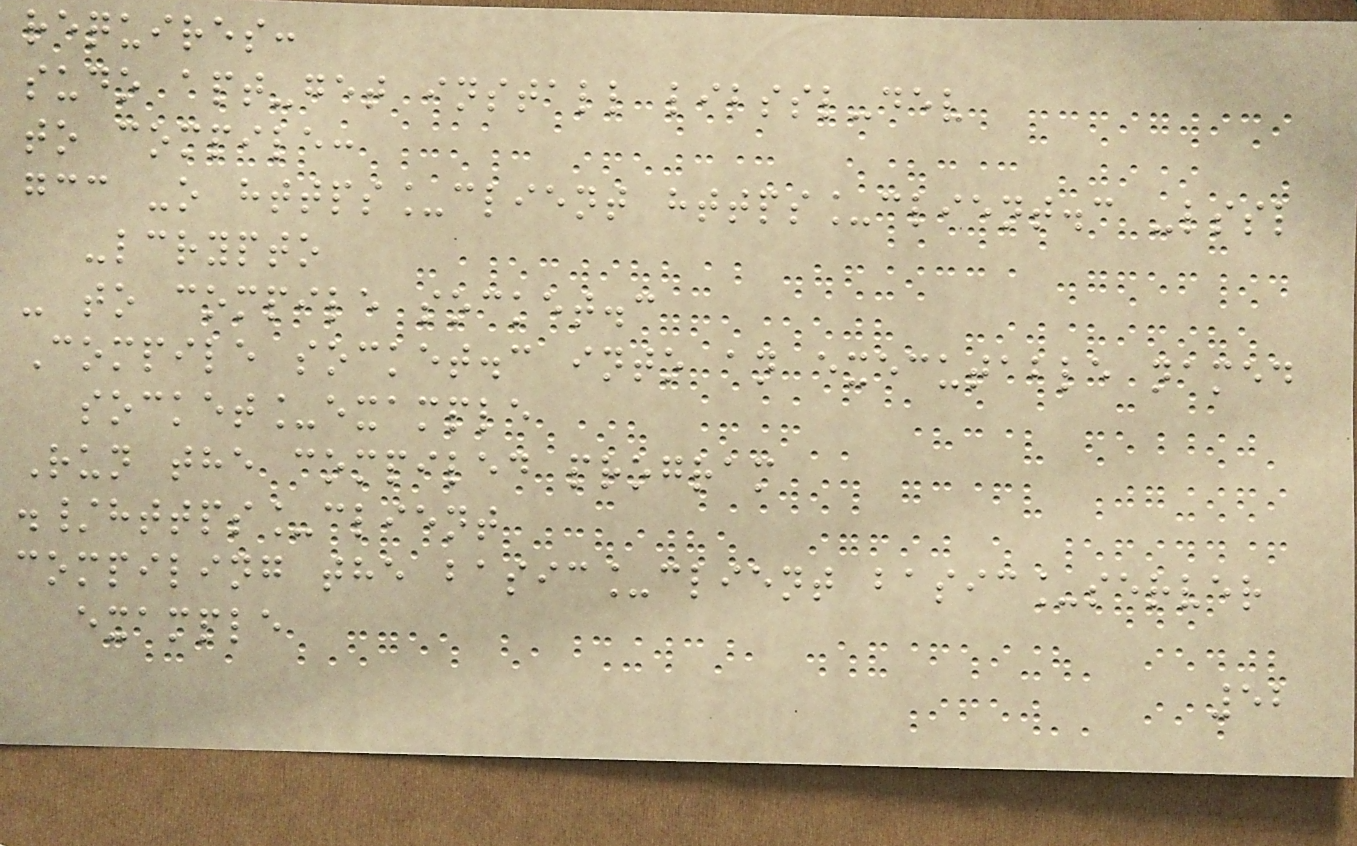requires:
sudo apt-get install libssl-dev
to compile:
gcc -o https_client https_client.c -lssl
-lcrypto
- to compile socket.c
Compile socket.c into an executable named
socket_example
Run the compiled program
./https_client
compiling the basic_client basic_server
example
52
